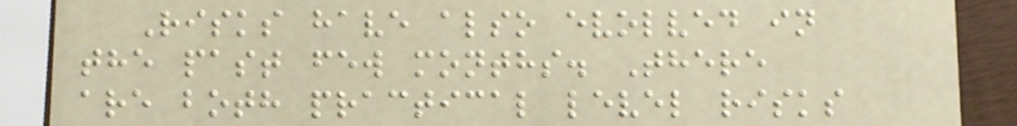Risks have also evolved in
the past few months. There
are both practical level risks
